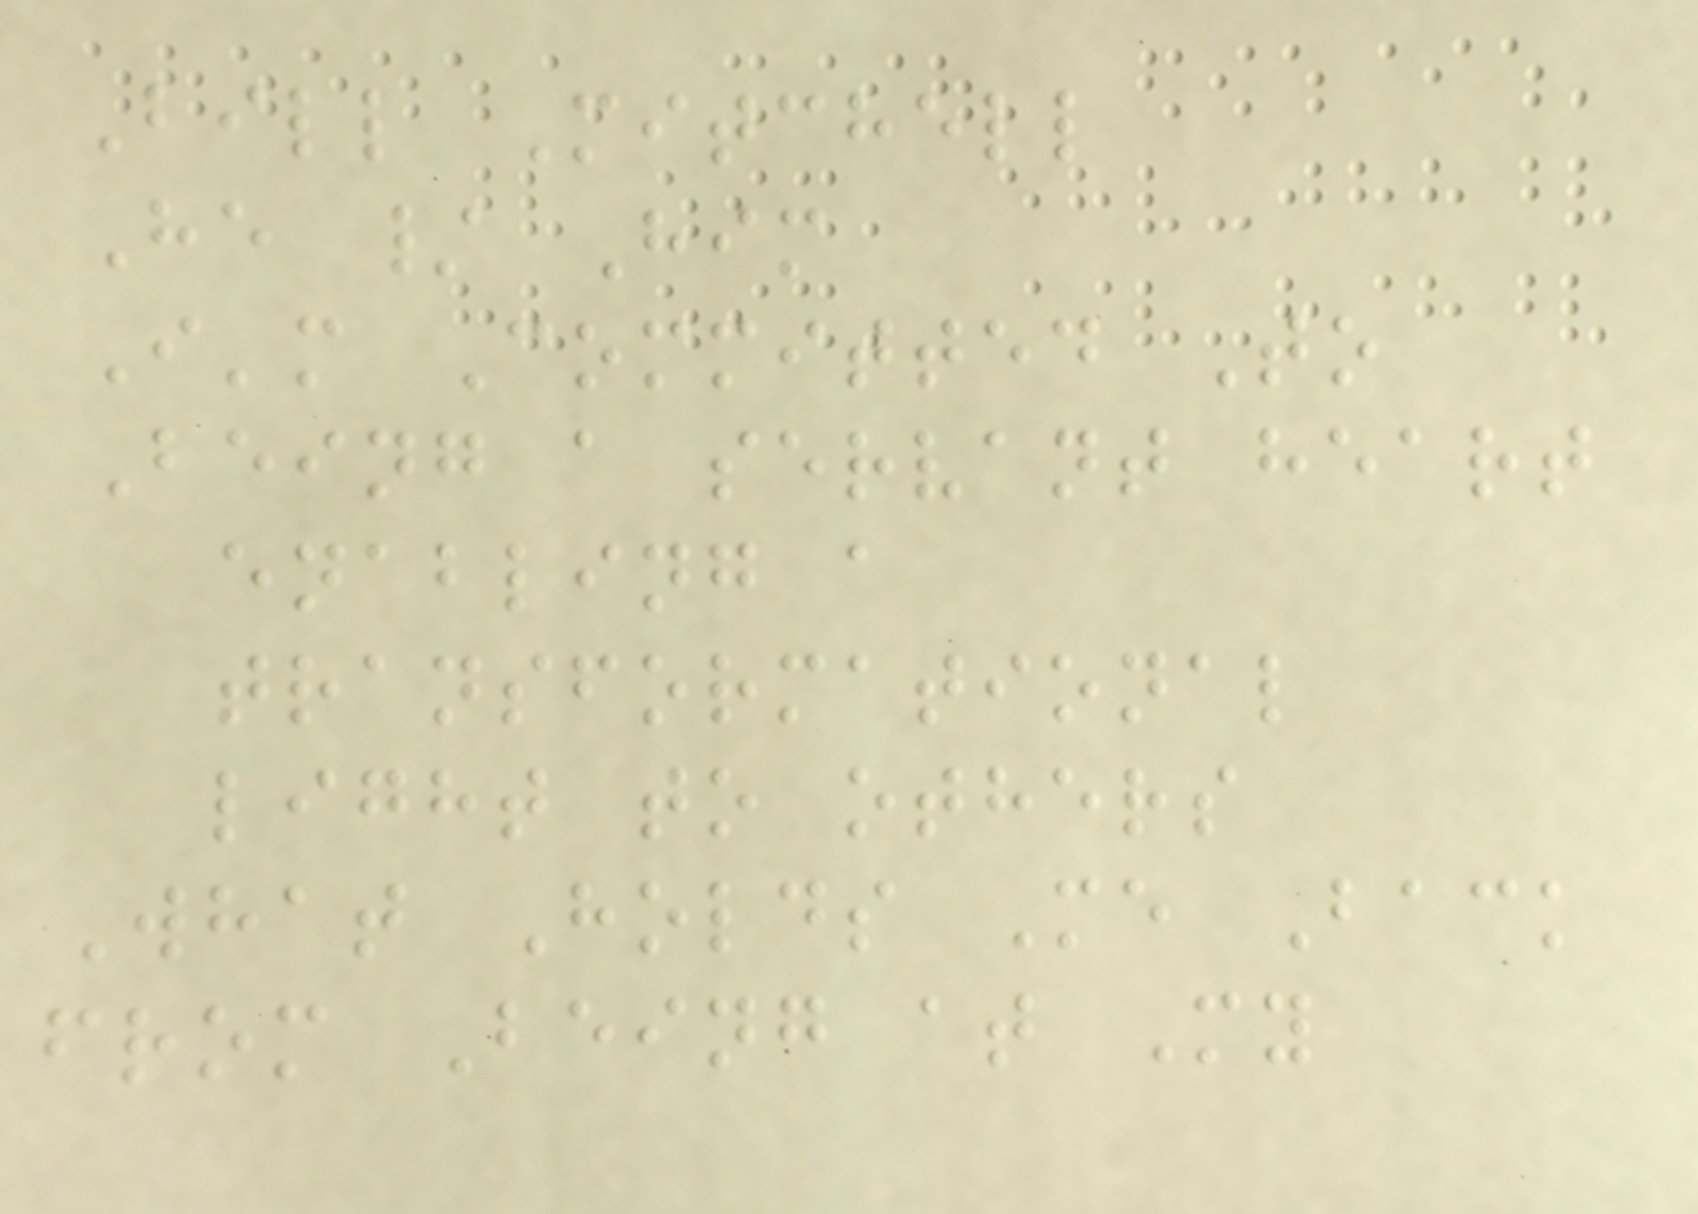Bill Mitchell
He / Him
I'm Committed To
Being a servant heart
enabling a
transformational
light to others
What Holds Me Back
from Being at My
